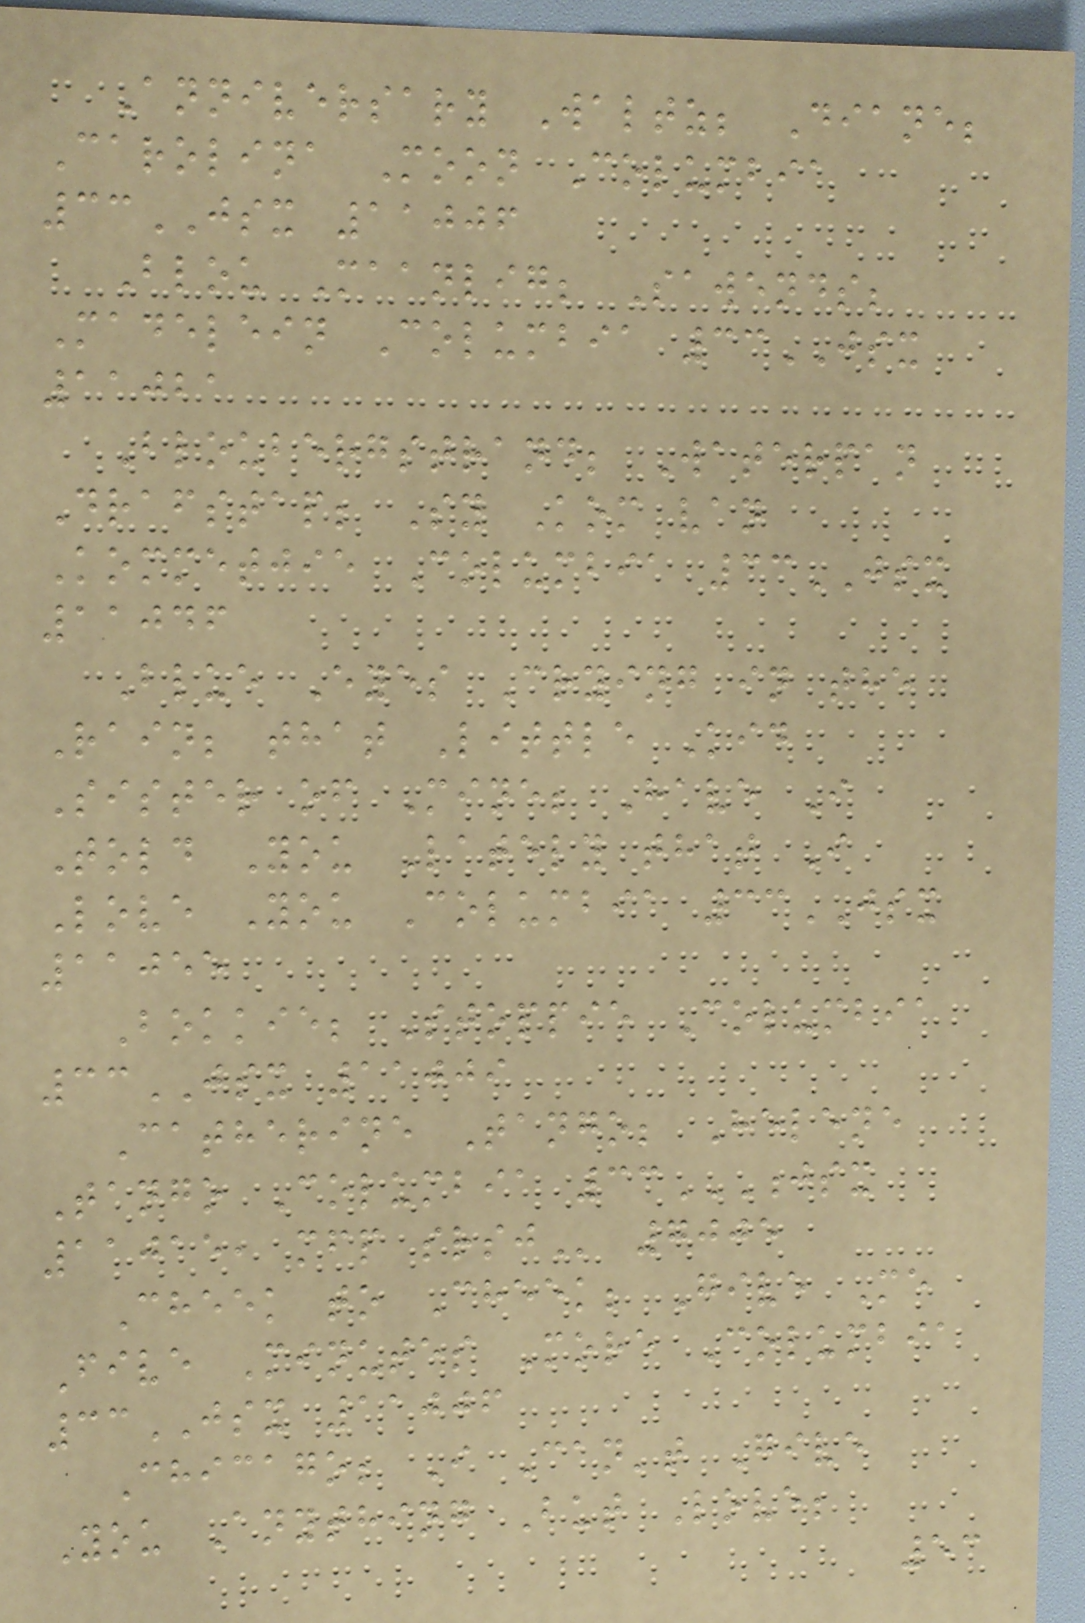Anniversary Waltz; Diane;
Carolina Moon Columbia
33JSX 11006
Blou Maanlig; Sawends;
Madelein Columbia 33JSX
11021
Bloubergstrand; Waterpan
Drafstap; Sy Kom van
Kommetjie Columbia 33JSX
11046
Blue Eyes Crying in the
Rain; that Little Kid
Sister of Mine; Have I
Told You Lately that I
Love You Columbia 33JSX
11055
Bokkie; Stoppie Columbia
33JSX 11009
Catherine Tango; Helene
Tango Columbia 33JSX
11015, MFP SRSJ 7005
Cheek to Cheek; Give Me
Five Minutes More Columbia
33JSX 11006
Chicago; I Can't Give
You Anything But Love;
53
